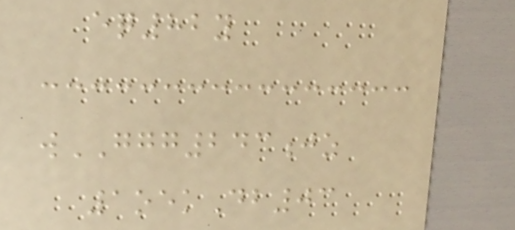eq82y
wGGG243jz
1oekDb03
